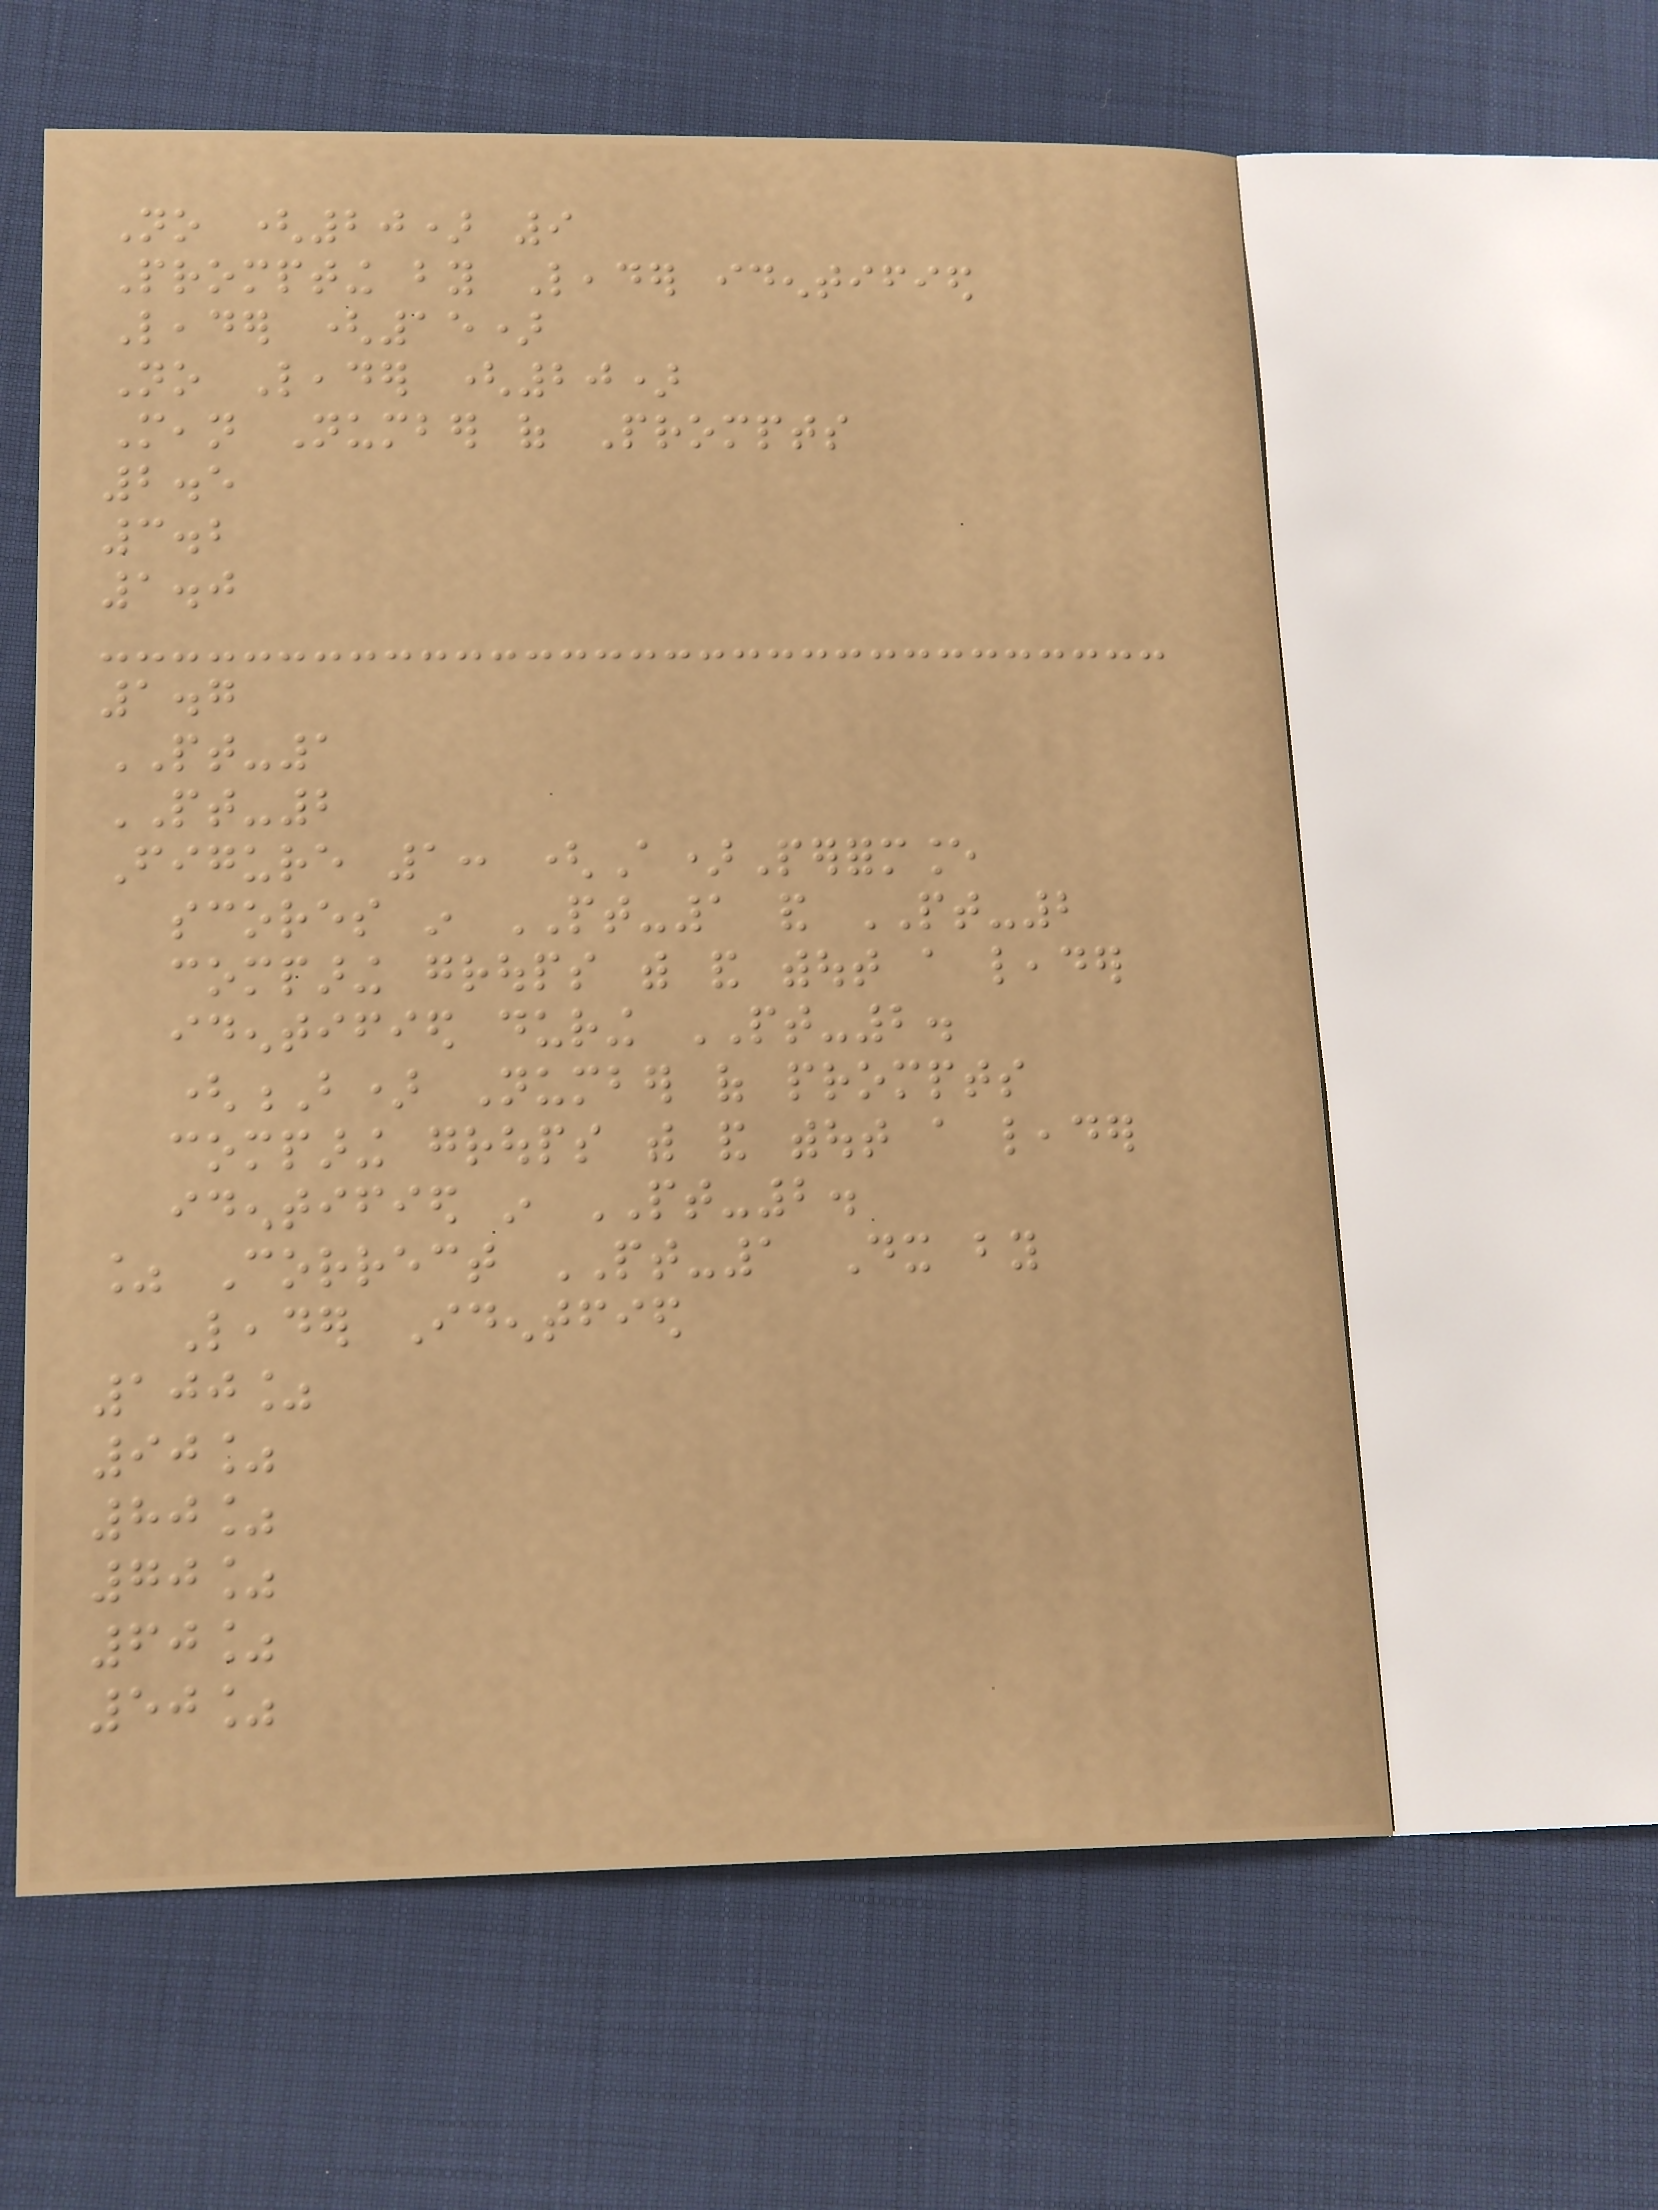No (20) 9
Prompting by Leader identified
Leader (15)
No Leader (20)
Mean Number of Prompts
2.5
3.2
1.0
1.7
PT-1
PT-2
Figure 1: (A)Performance
scores in PT-1 and PT-2
comparing groups with and without a leader
identified during PT-2.
(B) Number of prompts
comparing groups with and without a leader
identified in PT-2.
% Correct PT-1 Dx by
Leader Identfied
100%
90%
80%
70%
60%
50%
